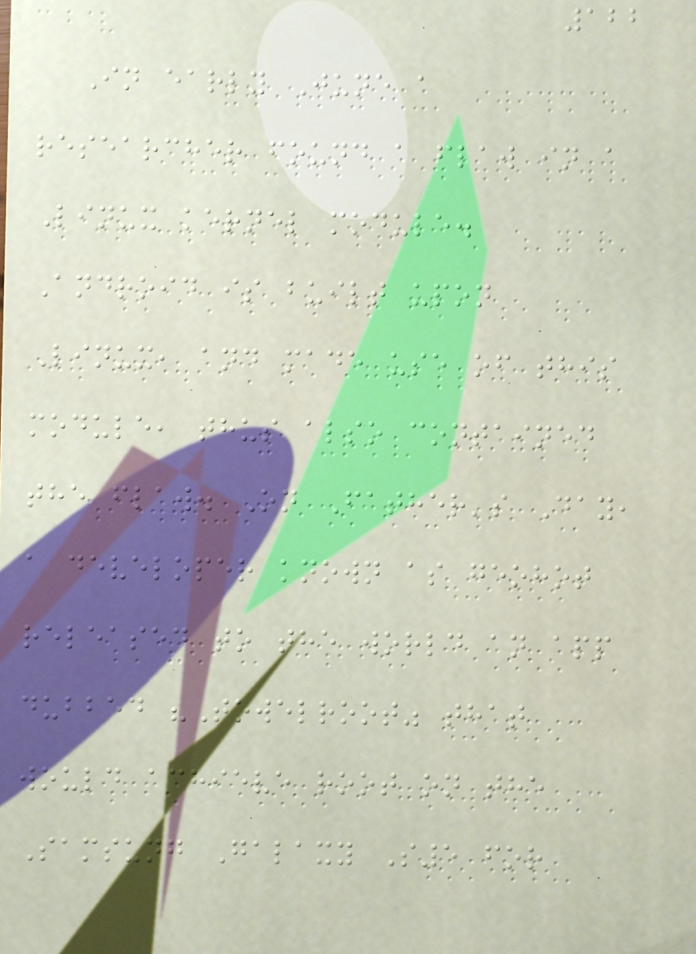122
In early June a
researcher found a flaw in a
Linux kernel module.
Android is built upon
Linux, and made use of this
module, thus also contained
the flaw. On Father's Day,
a developer known as geohot
released to the world an app
dubbed "Towelroot" that
would achieve root on the
Samsung Galaxy S5 for
